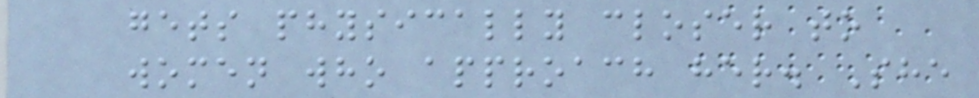gets physically closer to
women who approach her. She
